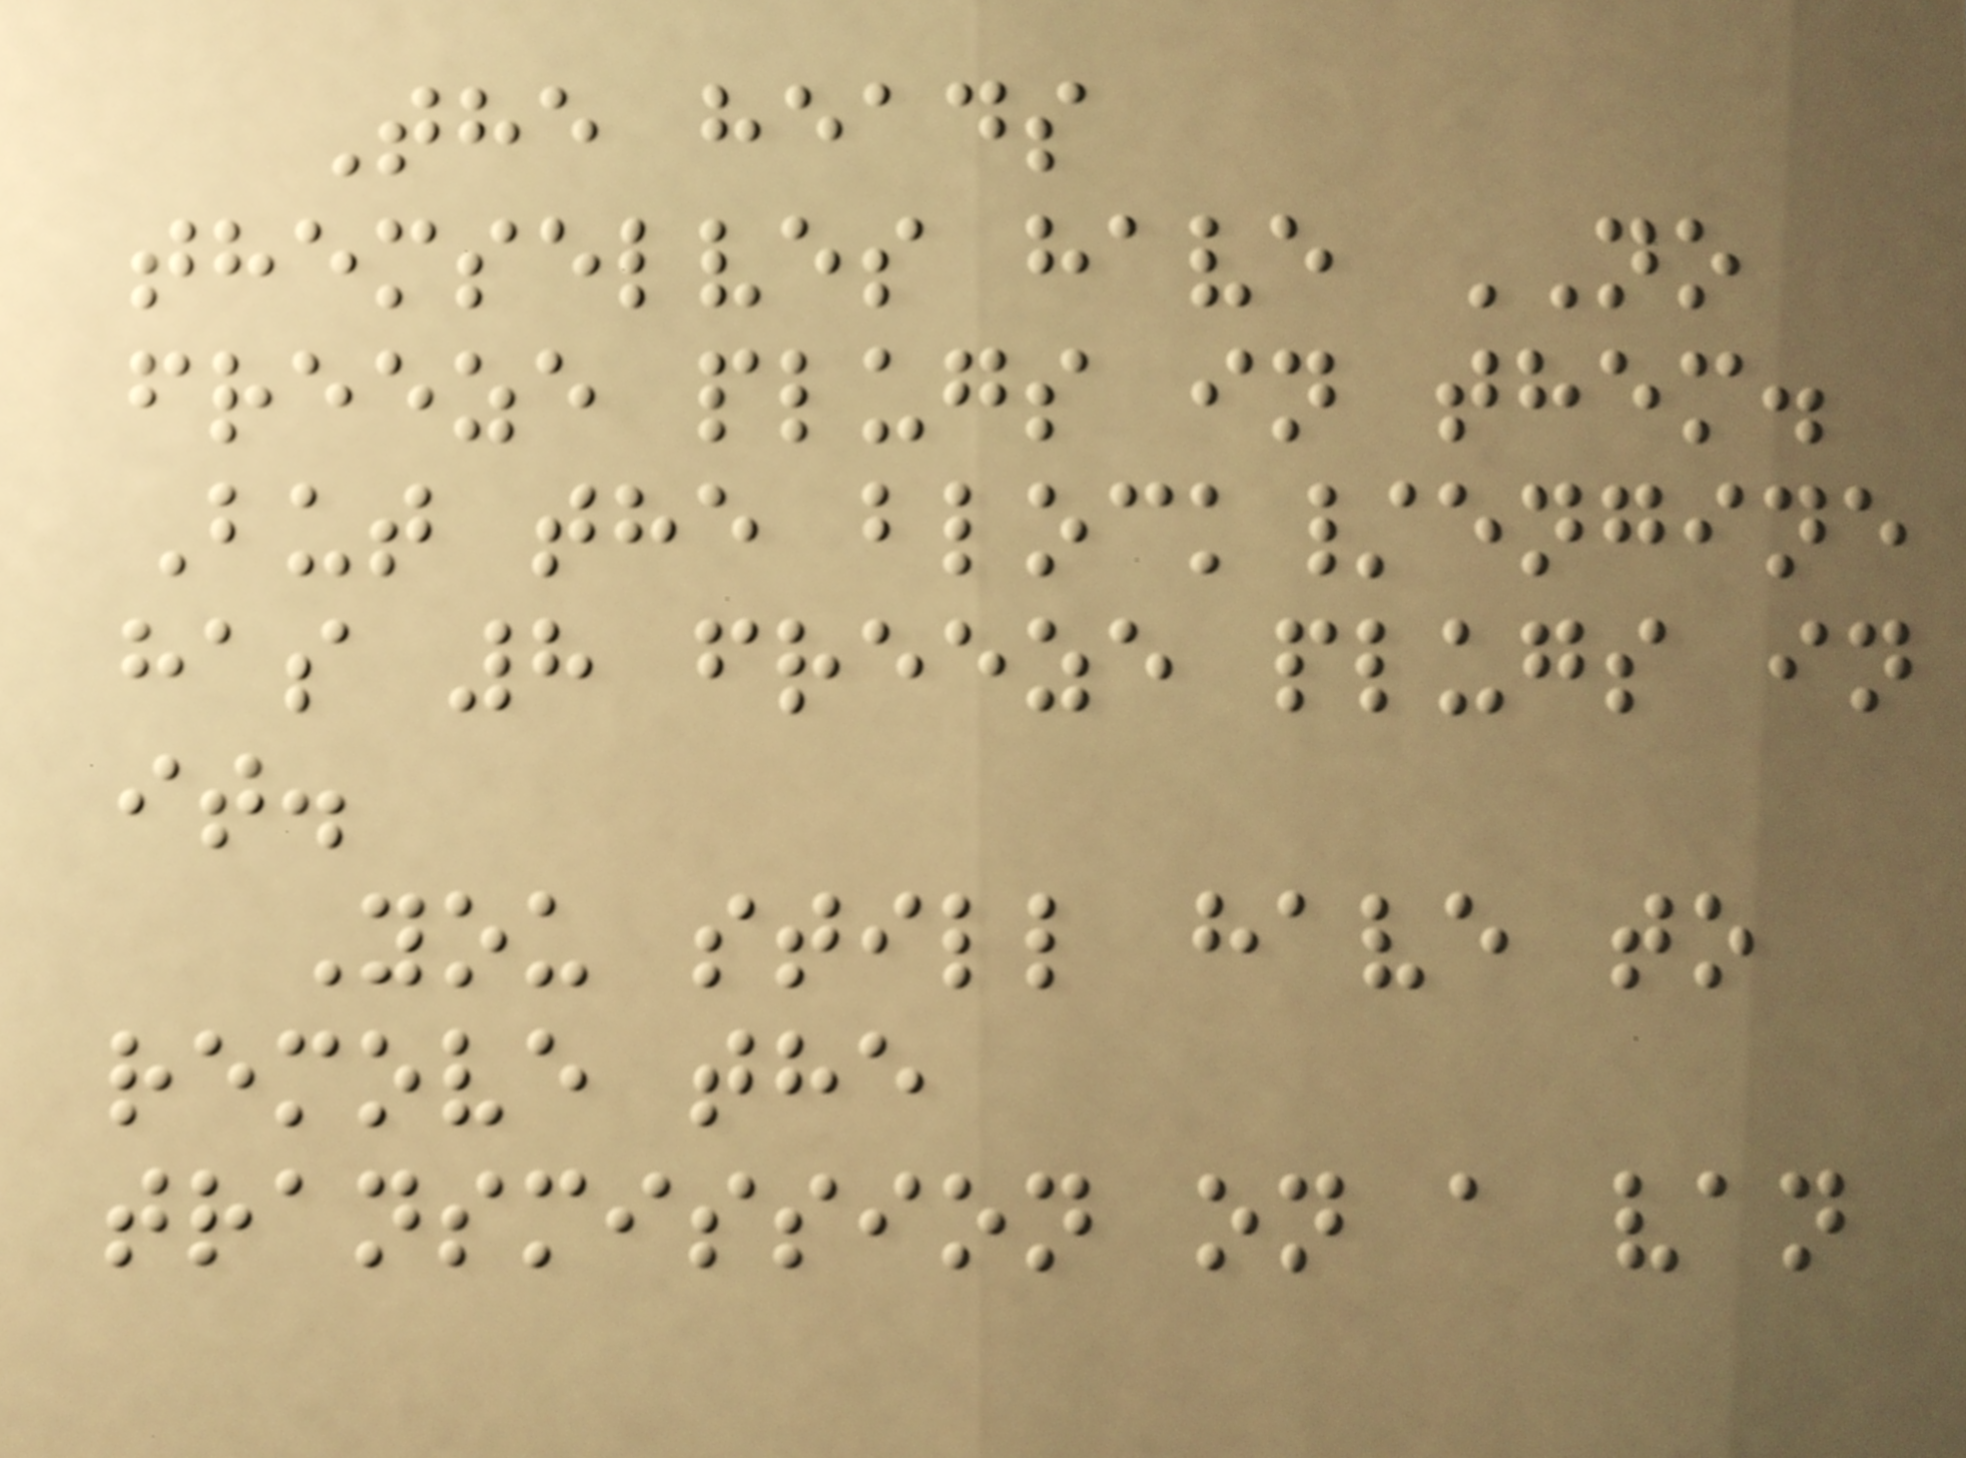The heads
themselves have NO
freeze plugs in them.
But the block/engine
has 8 freeze plugs in
it.
You still have to
remove the
transmission on a van
